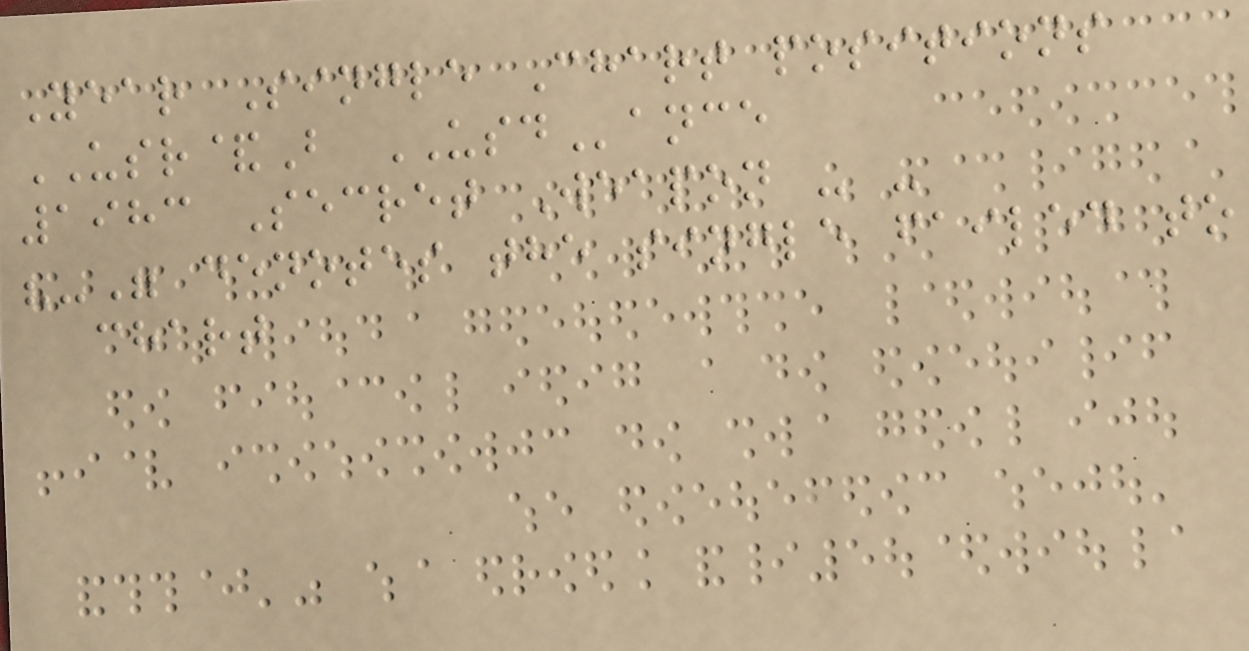Year Single Chart positions
USR&B USDance
1983 Secret Weapon - -
"-" denotes the single failed to
chart
